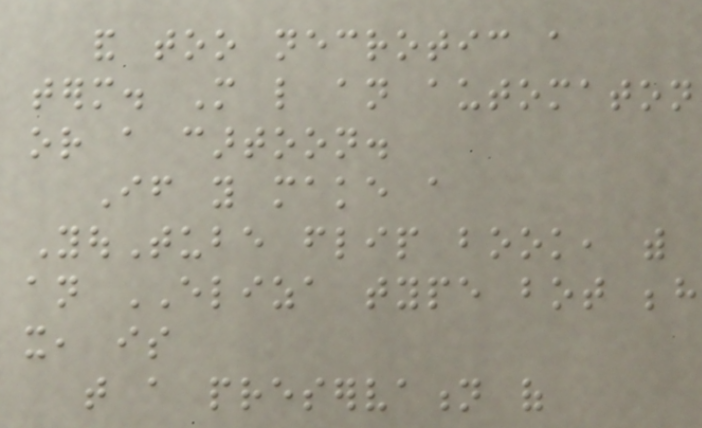and too necrotic a
term. More like an automaton
or a cartoon.
If you make a
YouTube flip book, with
an ELIZA type bot behind
it, is
that a preservation of
